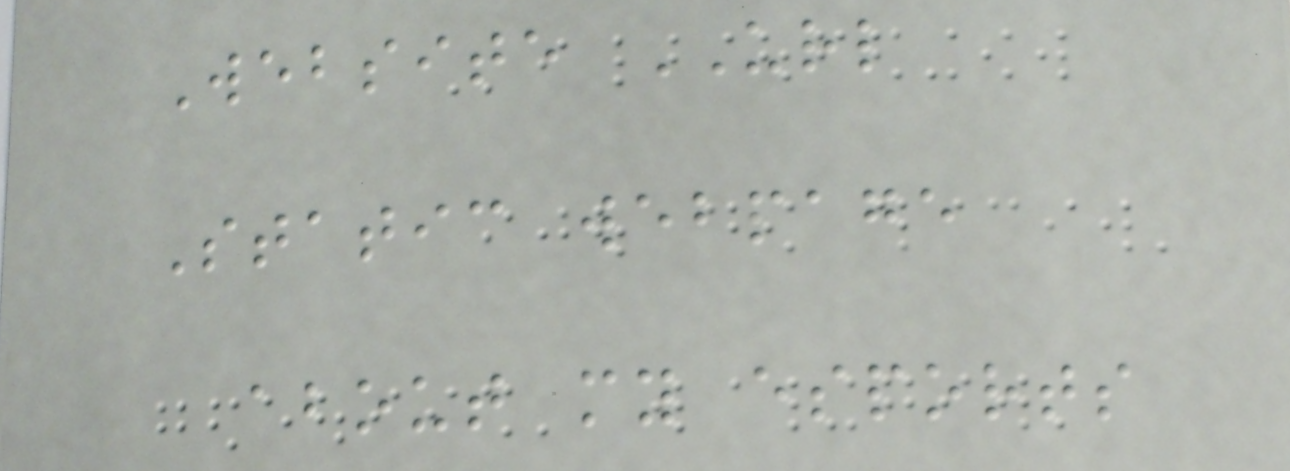Website URL
Static webpage
about my esports
